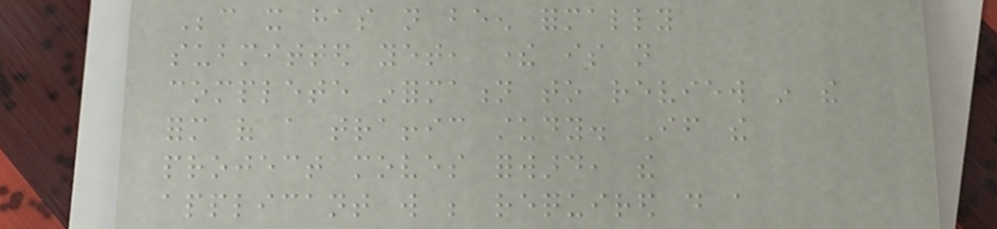Because it has not been formally
submitted yet, there is not
complete information to review in the
form of a traffic study. If the
project moves forward, the
applicant will be required do a
